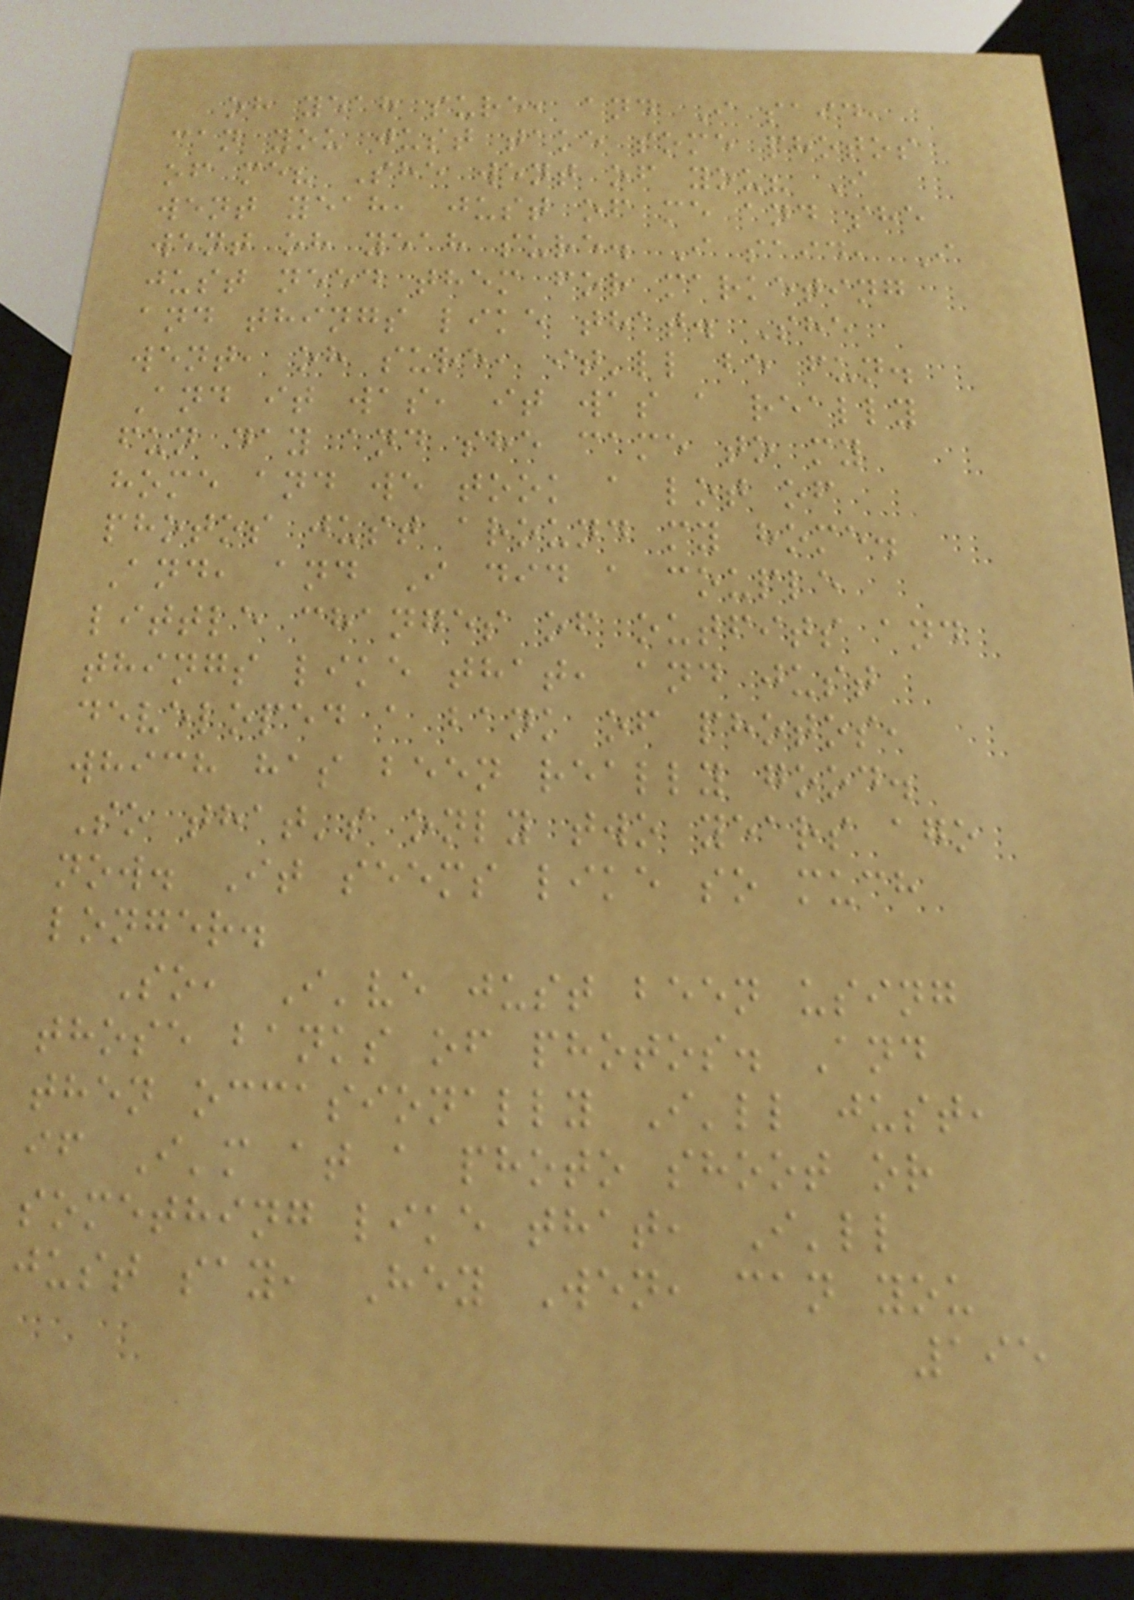oh yeah sure, and I said,
can you just take some photos
of me? She went of you? I
went yeah, just of me and she
went oh yeah sure. I said, I
just need them for marketing
and things like that. She
went, oh sure, it'll be fun.
And it was, it was a really
fun day and she came to my
home and we took a lot of
photos just around my home.
And, and I did a couple
little changes of outfits and
things like that, and just
developed a bank of photos,
which has been really good.
So that's only two years ago
now. It seems like so much
longer.
So, I've just been using
those banks of photos. And
then occasionally I'll just,
if I'm at a photo shoot or
something like that, I'll
just say, Hey Wen, can you
195
